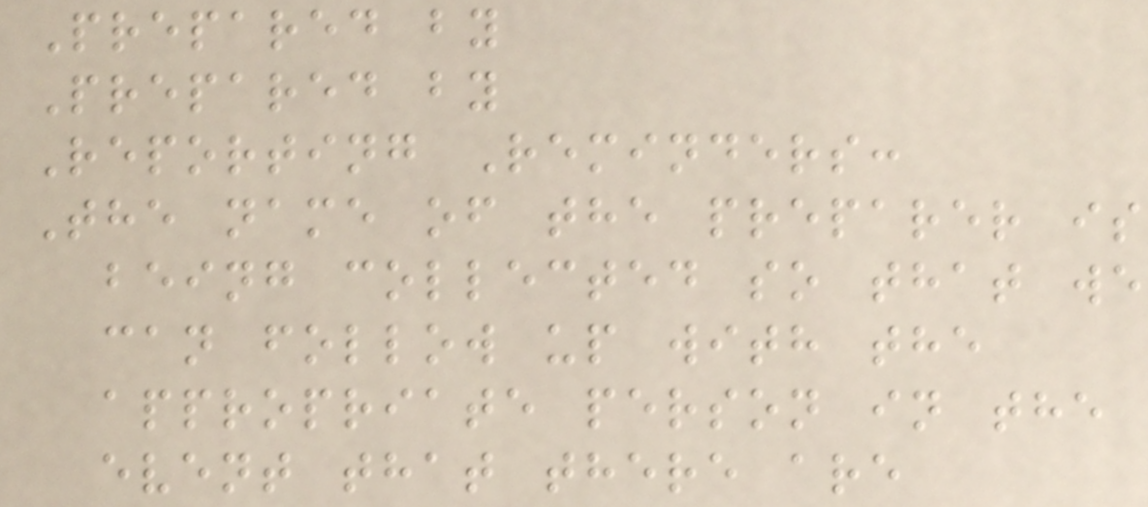Prepared by
Prepared by
Reporting Reminders:
The name of the preparer is
being collected so that we
can follow up with the
appropriate person in the
event that there are
